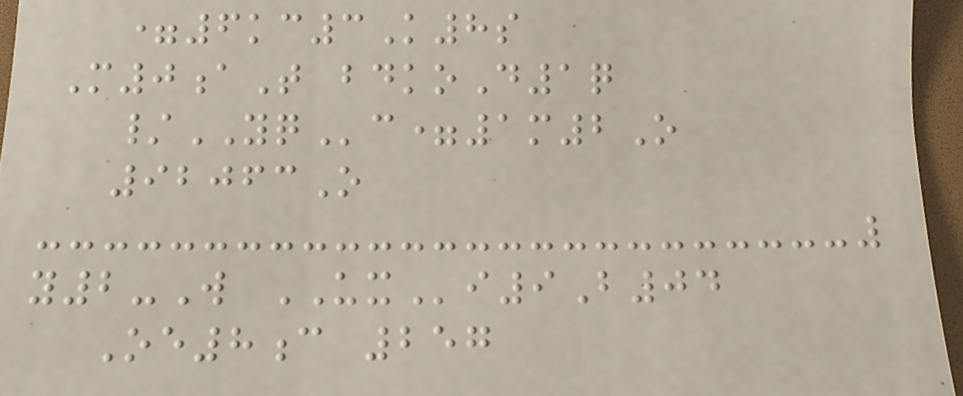=6kc3K8s
M0aT bdkoD1q
/YQc=1m2O
92063O
y2-W UXi9B04
Oe8c 257
